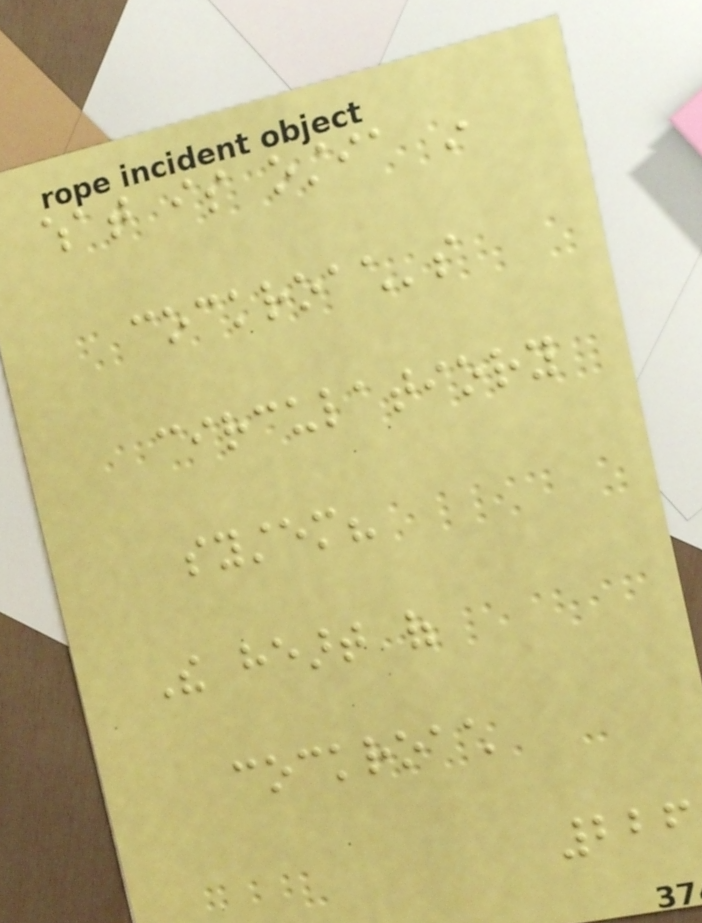what is ostia in
cockroach's
circulatiory
system?
The heart of
cockroach
226
